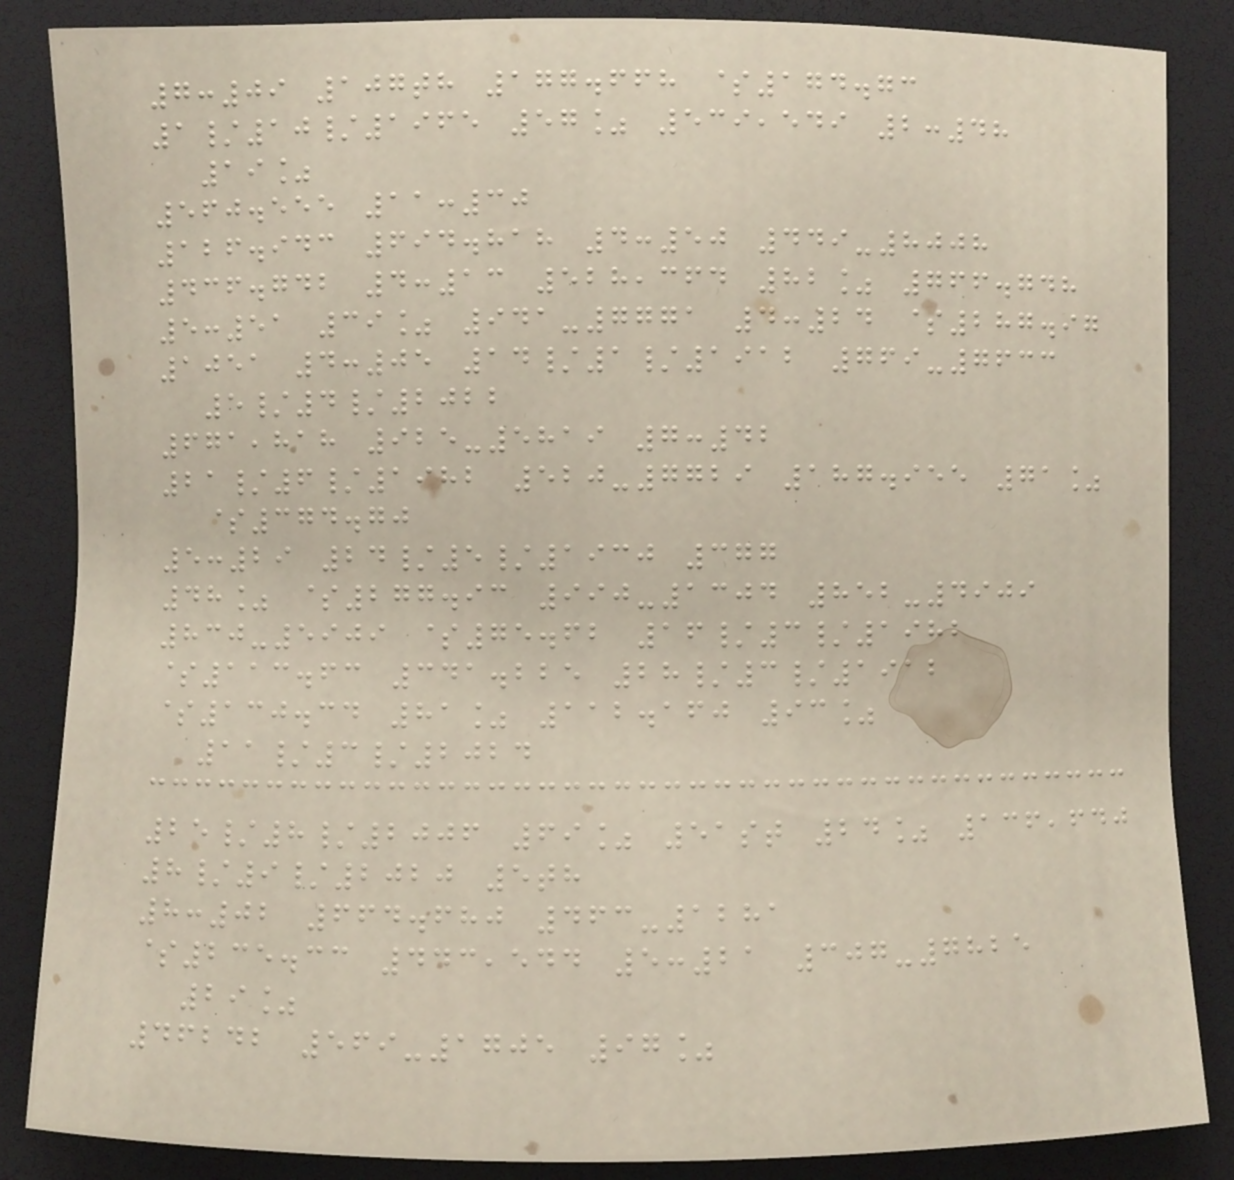7:09 107th 177.668 $174.73
1/10/1965 57% 539,549 2:48
19%
560.555 11:30
126.943 694.818 4:50 449-8008
436.742 4:13 528,364 82% 766.748
5:51 39% 941-7771 4:24 $287.97
1051 4:05 14/1/1912 769-7633
5/4/2022
671,818 925-5819 7:42
21/6/1982 520-7729 187.955 71%
$374.70
5:29 24/5/1930 377
48% $277.93 990-1304 852-4909
830-5909 $75.62 16/3/1982
$113.63 341.225 28/3/1912
$130.34 81% 112.160 93%
11/3/2024
25/8/2006 69% 51st 24% 136,640
8/9/2020 5th
8:02 664.680 463-1281
$235.33 443,544 5:21 307-7825
29%
46242 569-1705 97%
